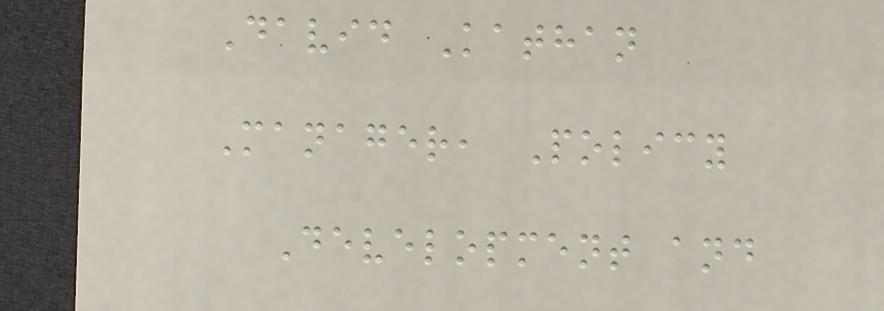David Kathan
Manager, Policy
Development and
